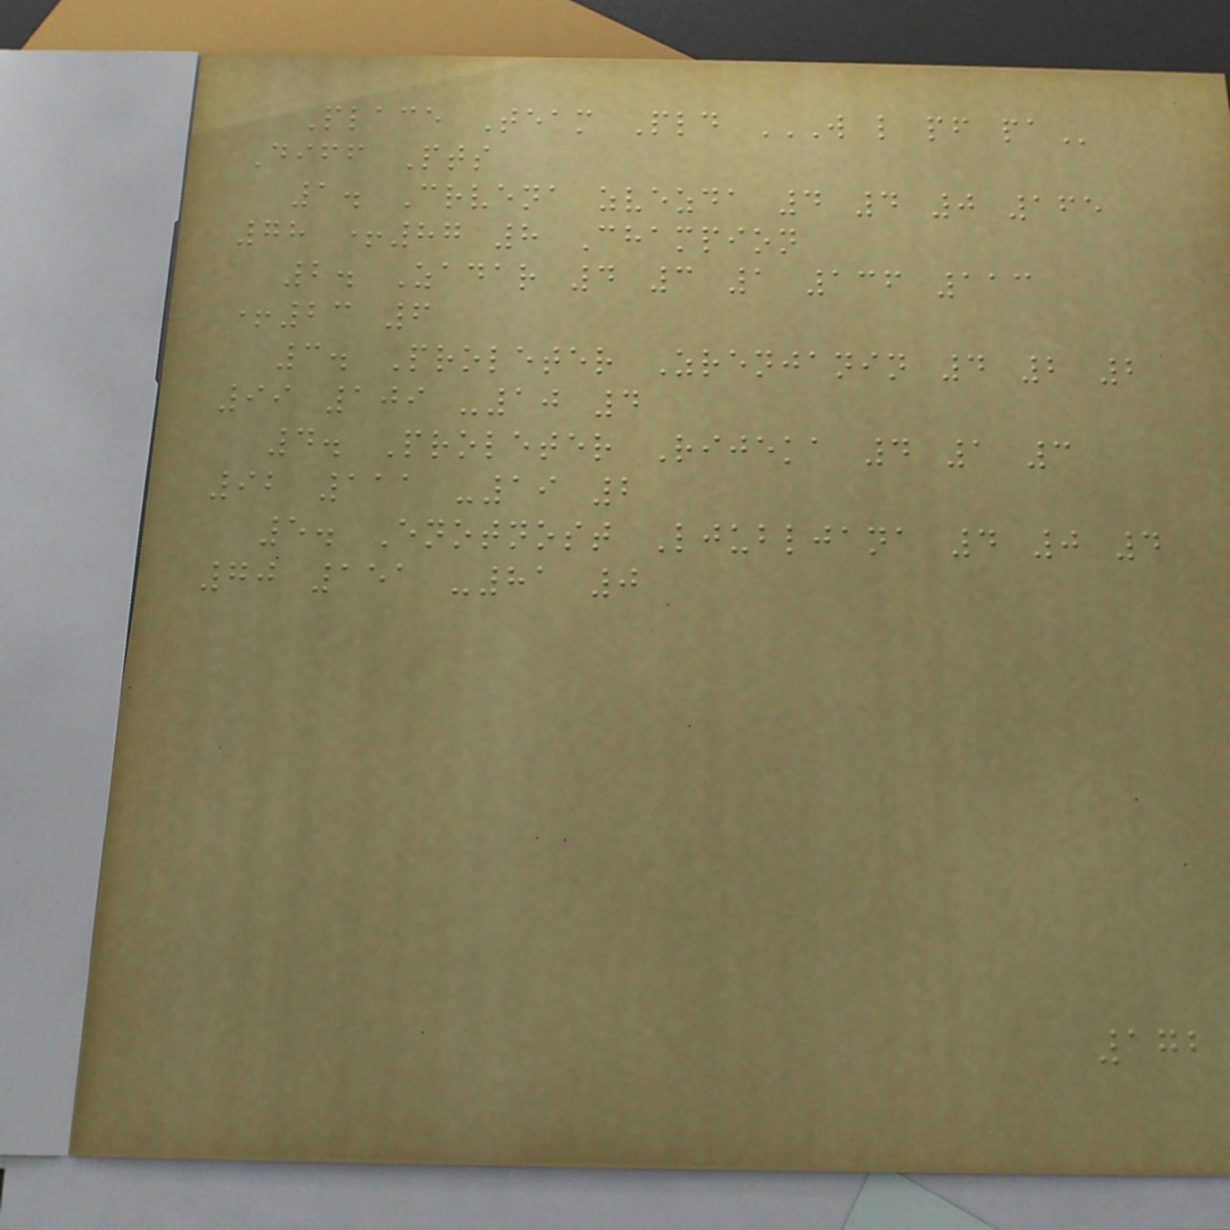Place Team Pld W L PF PA
Diff Pts
1. Crvena zvezda 4 4 0 165
78 +87 8 Champion
2. Zadar 4 3 1 136 113
+23 6
3. Proleter Zrenjanin 4 2 2
99 109 -10 4
4. Proleter Rijeka 4 1 3
92 111 -19 2
5. Enotnost Ljubljana 4 0 4
70 151 -81 0
172
